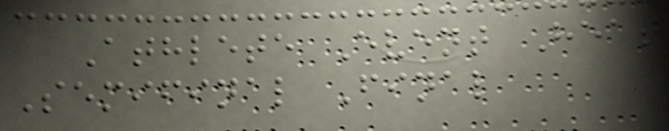Athlete Event Heat
Semifinal Final
